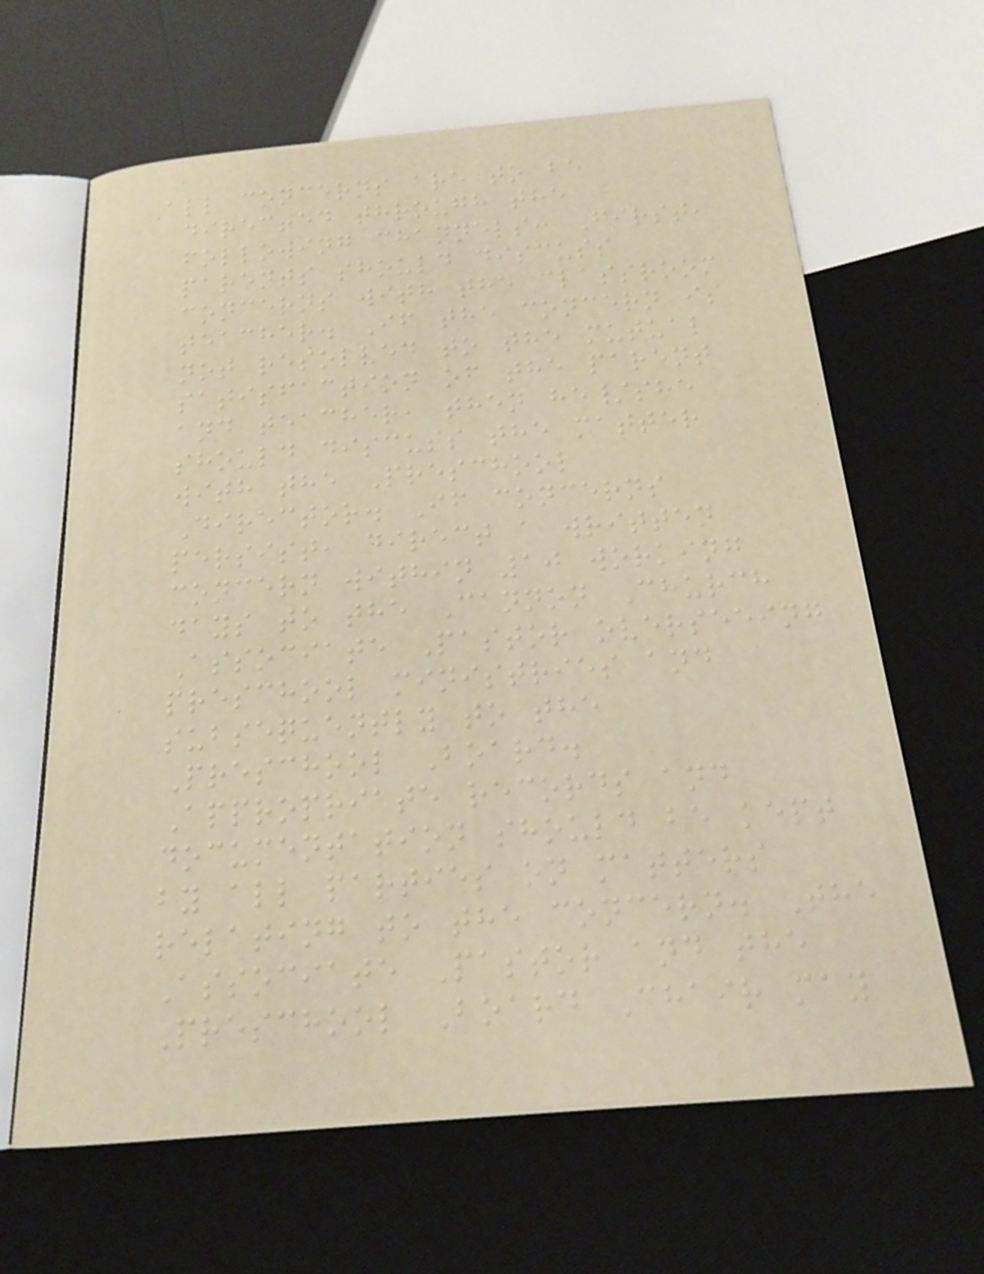All concerns are to be
directed through the
following channels: First,
parents should discuss
concerns with the classroom
teacher. If the concern is
not resolved to the mutual
satisfaction of the parent
and teacher, then he/she
should discuss the matter
with the Preschool
Director. If concerns
persist, direct a written
concern within 10 working
days to the Cannon Church
Associate Pastor overseeing
preschool ministries and
subsequently to the
Preschool Board.
Appropriate records and
documentation should be kept
by all parties on matters
relating to the concern. The
Associate Pastor and the
Preschool Board Chair may
